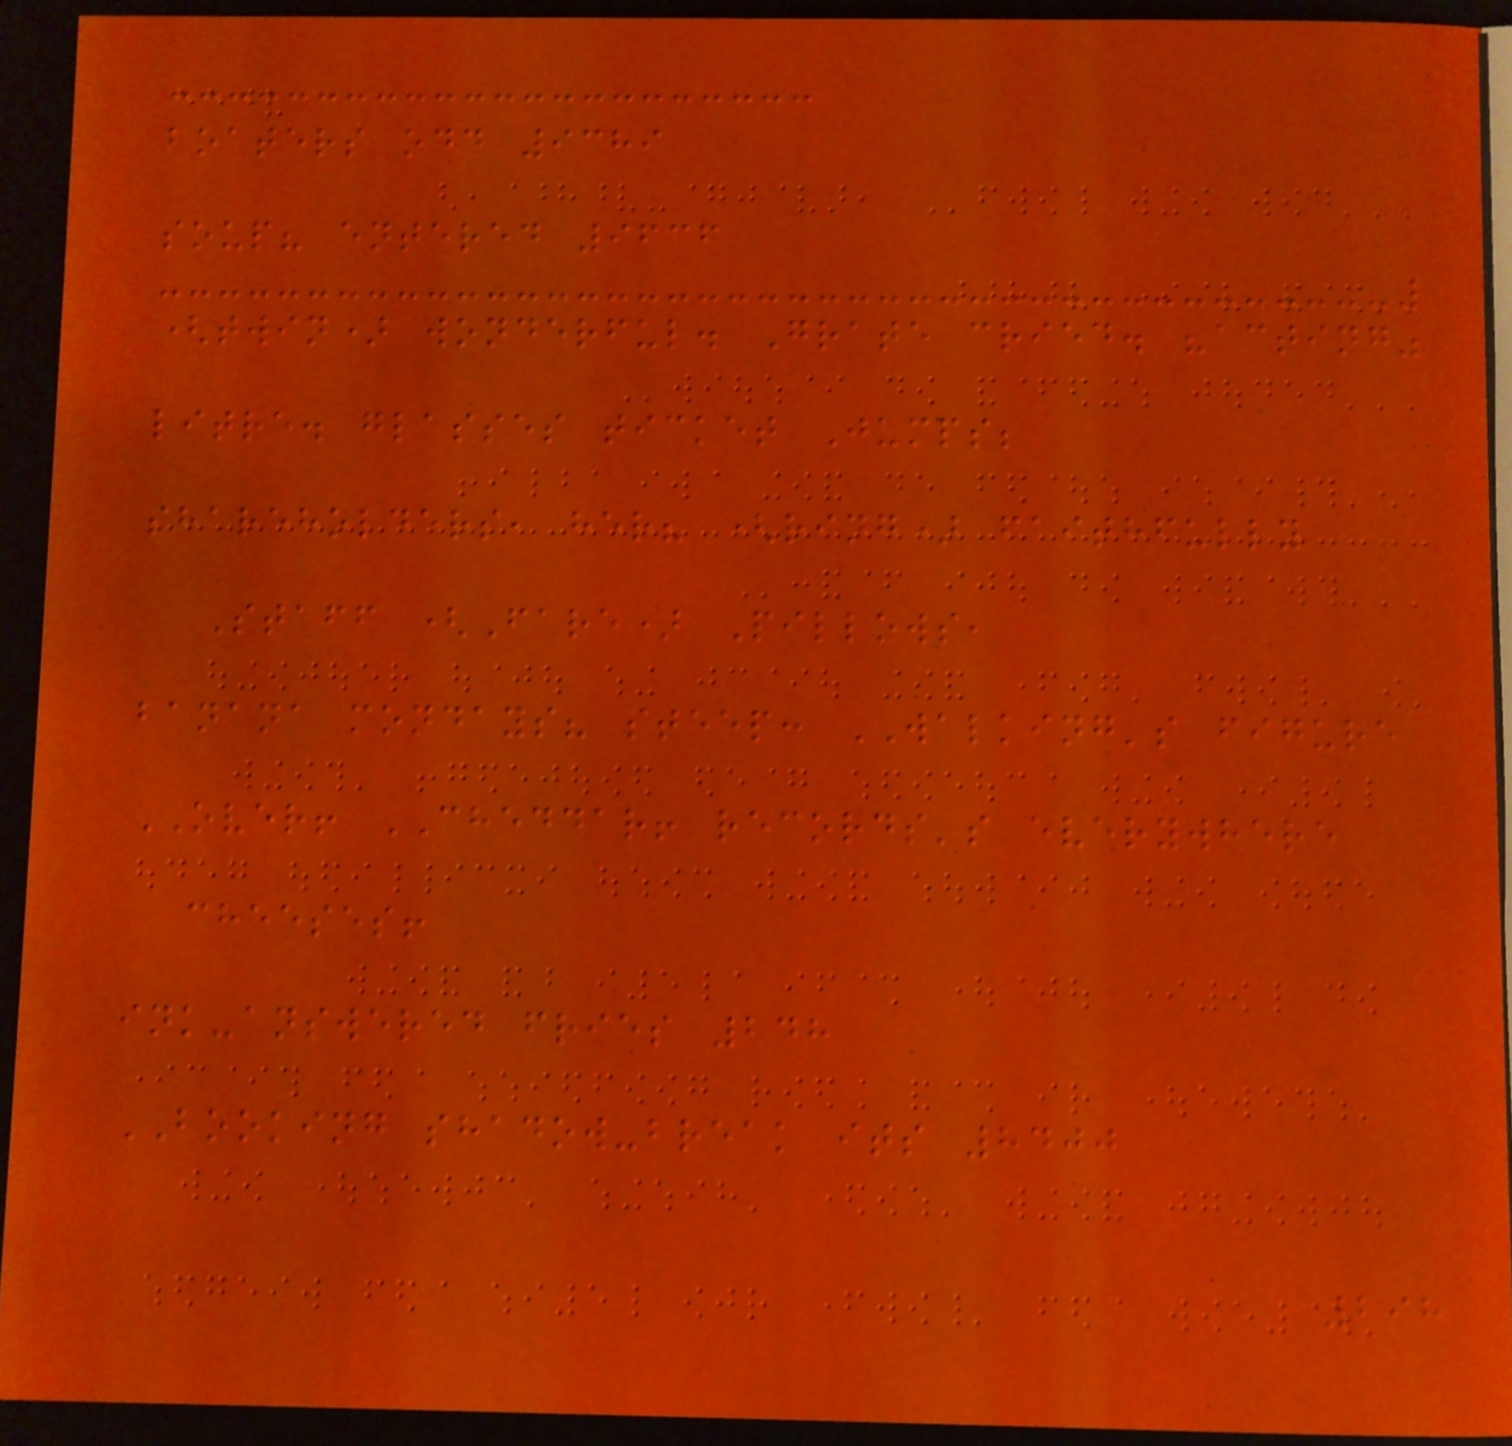boaters odd 9389
soup? entered 9636
(twin) wonderful. Grate cried. "acting"
litre. glasses ticket Jumps;
shareholders, her? (ring) faithfully
Staff (Fare) Pillows,
banana mondays? steep: WALKING's figure
OVER! CHEDDAR! records's everywhere
cheeses!
ink-answered fries 248
BOOKING shadow-break its 8400
298
